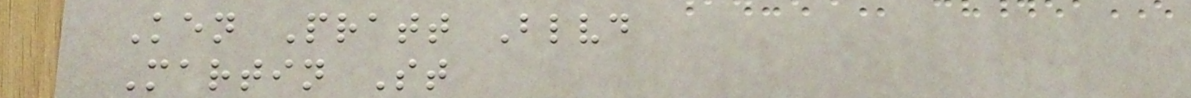Ken Pratt Blvd
Martin St
